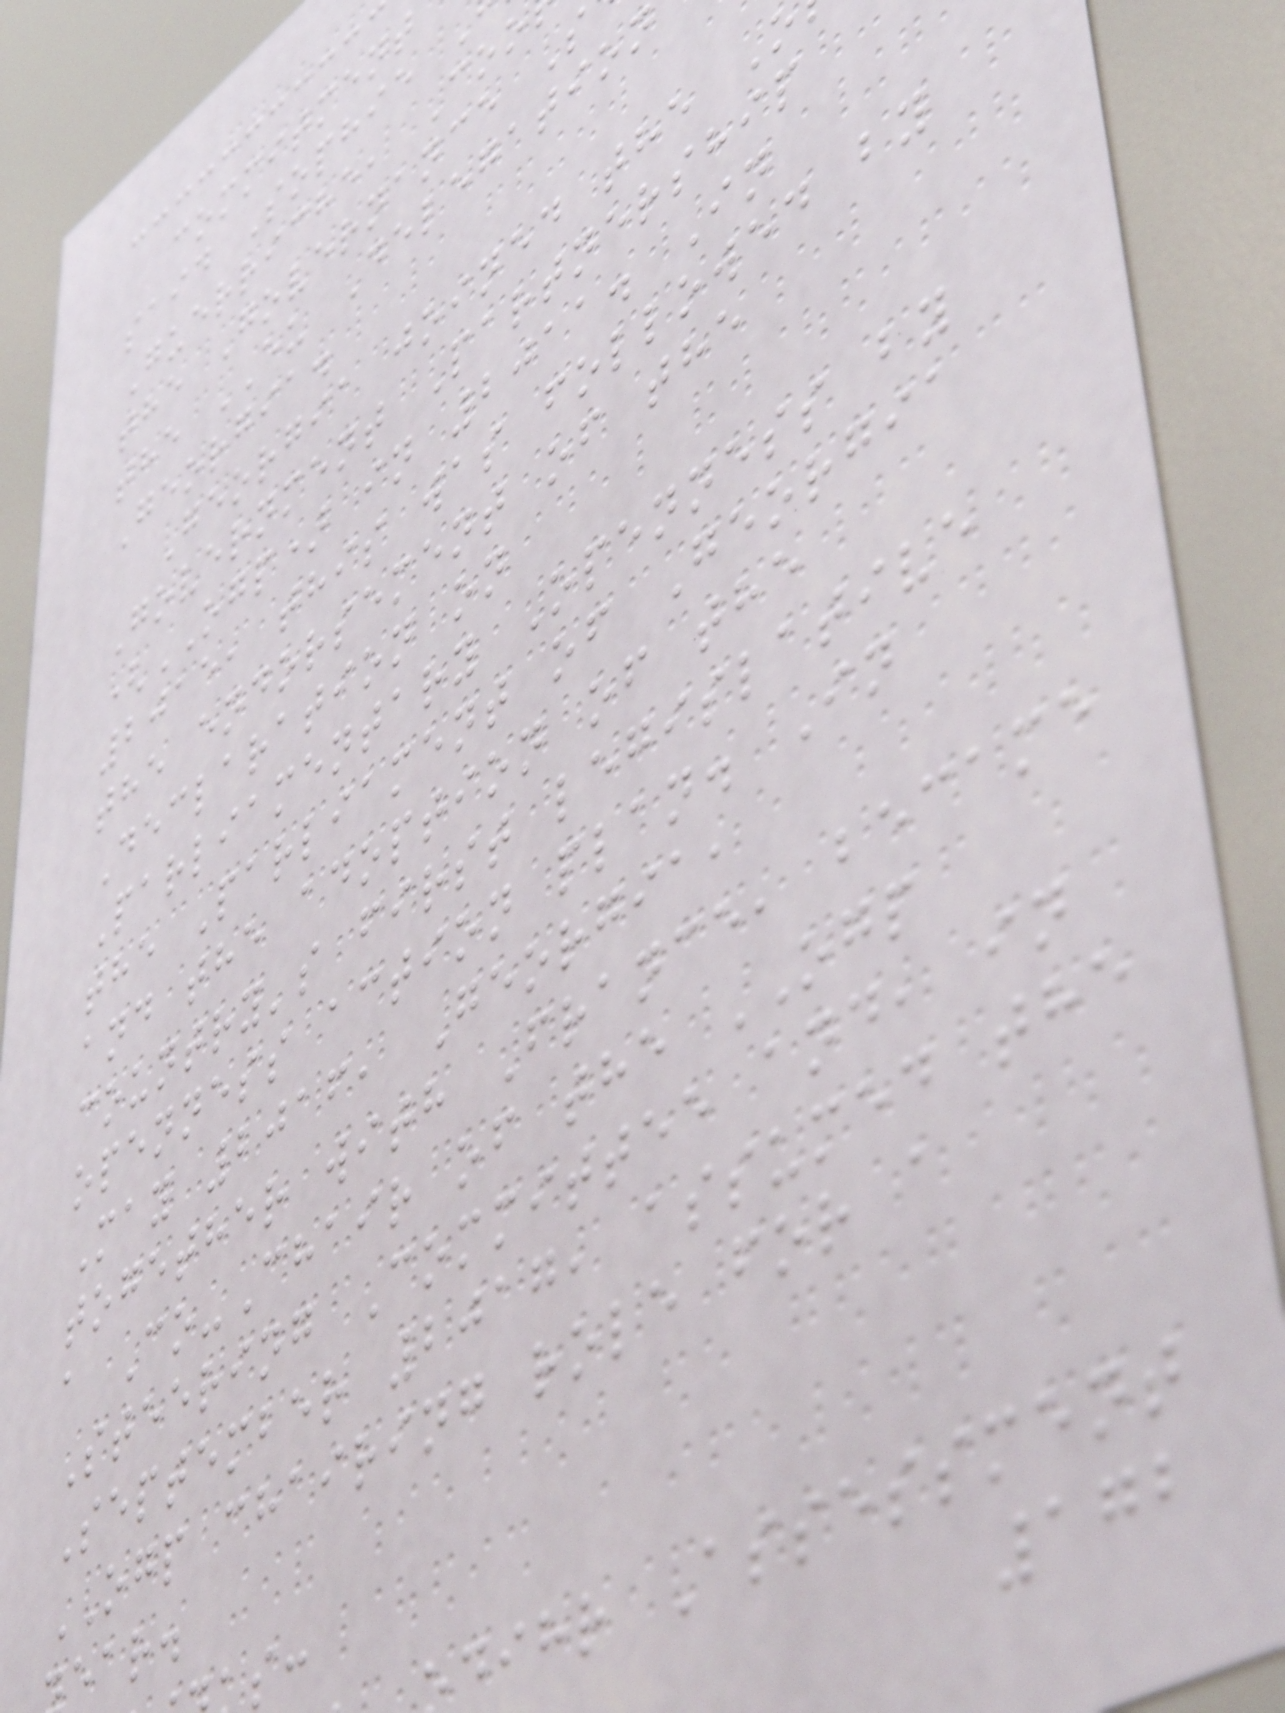commitment
said Sophie
Guerriche, Coo
the Governance S
the EU Delegation
Georgia.
Georgia joined the
Government Partnership
(OGP) in 2011. In
2015, this was followed by
the endorsement of the
Declaration on
Parliamentary Openness by
the Parliament of Georgia
and the adoption of the
country's first legislative
openness action plan. In
May 2016, Georgia,
together with France, became
a Co-Chair of the OGP
Steering Committee and, in
September 2017, assumed the
OGP chairing role for a
ear.
dihr Assessment
172
